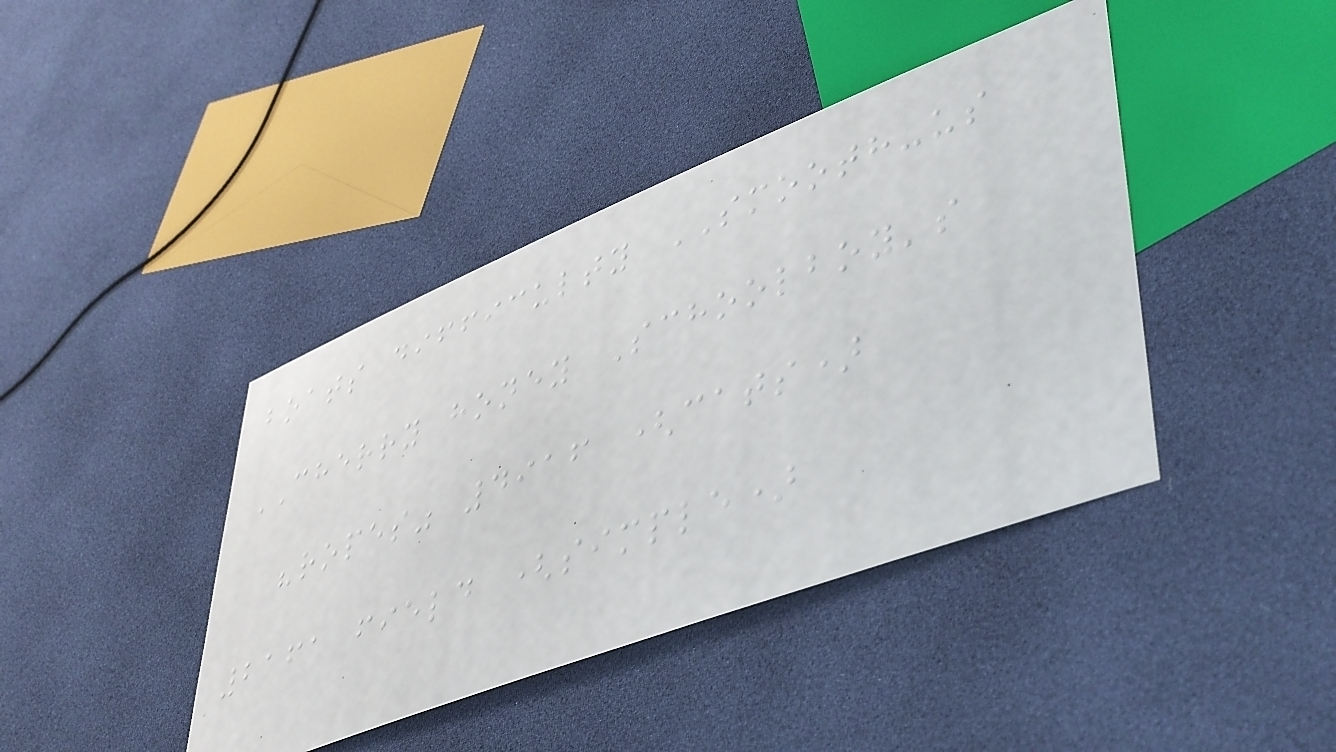boats difficulty SMOOTH-us
CHERRY honey Schoolboy's
"ropes" 4916 (cats)
2161 field (simple)
